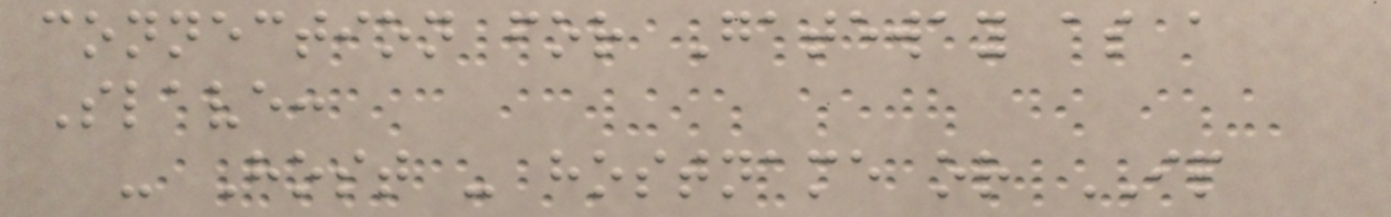connection for Gateway as a
Slave:
- Host - hostname or IP
